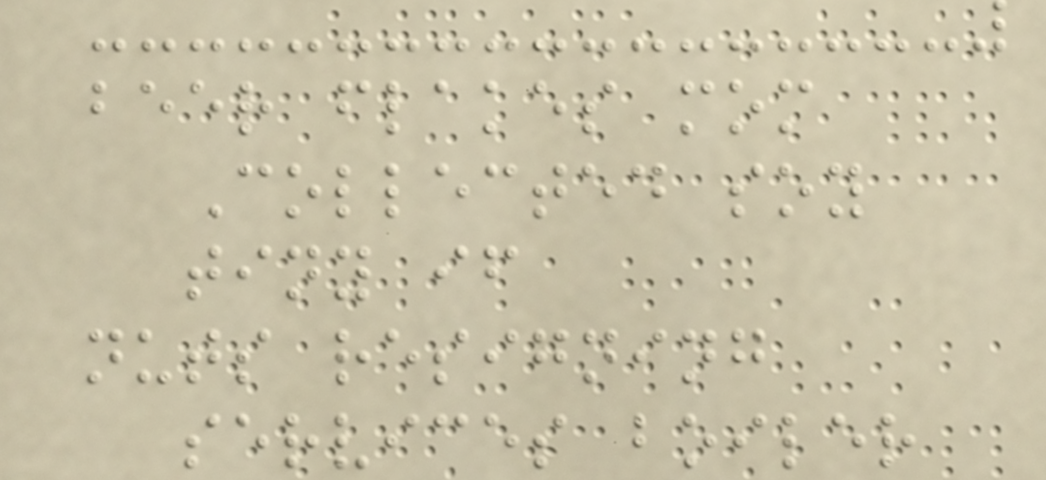beer flakes mom
Collected soy
tiny if
nuts resigning
services boiler
